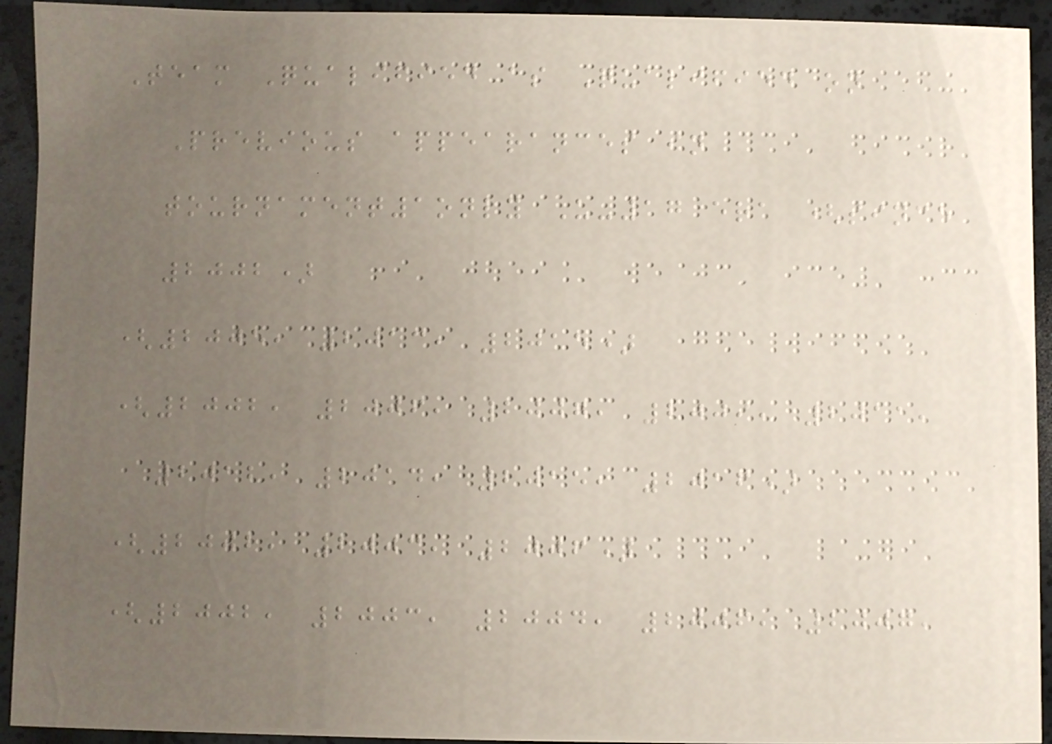Team Qualified as Qualified on
Previous appearances in
tournament1only U-17 era (since
2002)
(2005, 2013, 2015)
(2002, 2006, 2007, 2009, 2011,
2012, 2014, 2015, 2016)
(2002, 2003, 2006)
(2002, 2003, 2004, 2006, 2007,
